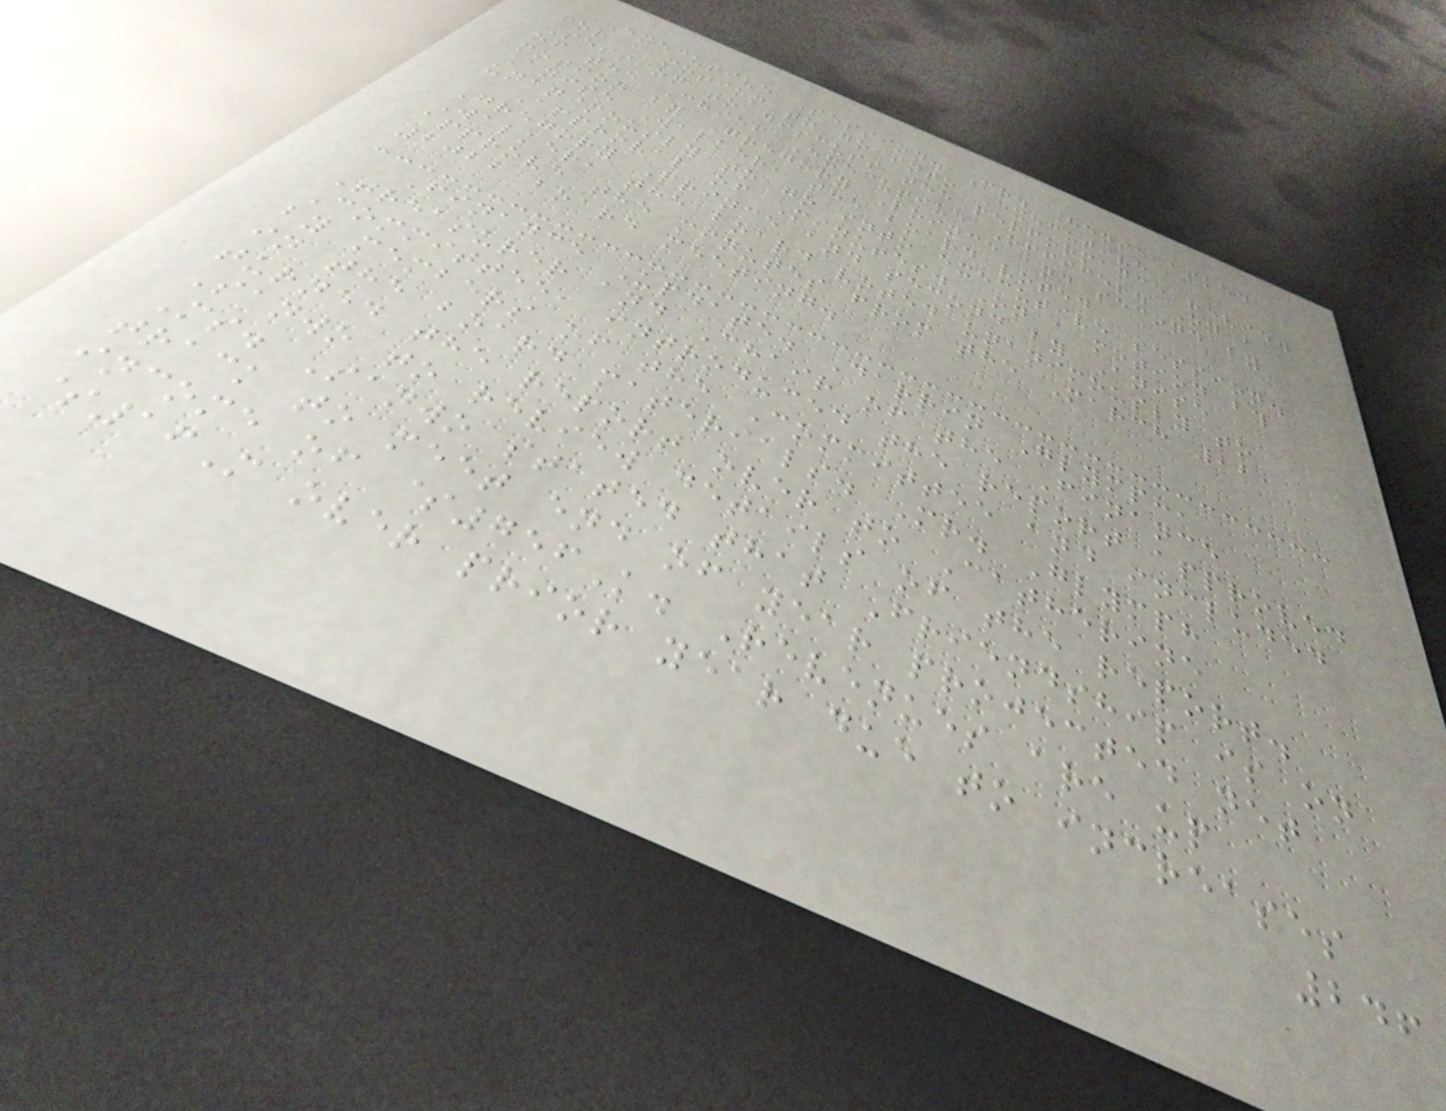Executive Session. Mr. Hense asked
for a motion to go into Executive
Session to discuss the performance review
of the Chief Executive Officer. On a
motion by Gregory Prince and second by
Anise Walker, the board voted
unanimously to go into executive session.
Approval of Minutes. On a motion by
Gregory Prince and second by Anise
Walker, the board voted unanimously to
approve the minutes from the March 22,
2022 board meeting.
Finance Update. Darrin Glymph,
Treasurer and Chair of the Finance
Committee, introduced the report approved
by members of the Committee and included
in the board materials. Mr. Glymph
turned the report over to Catherine
Sanwo to review details of the report.
Ms. Sanwo stated that Friendship is on
track to meet end of year projected net
income of $756K. Revenues are up
$16M over prior year due to increases
246
